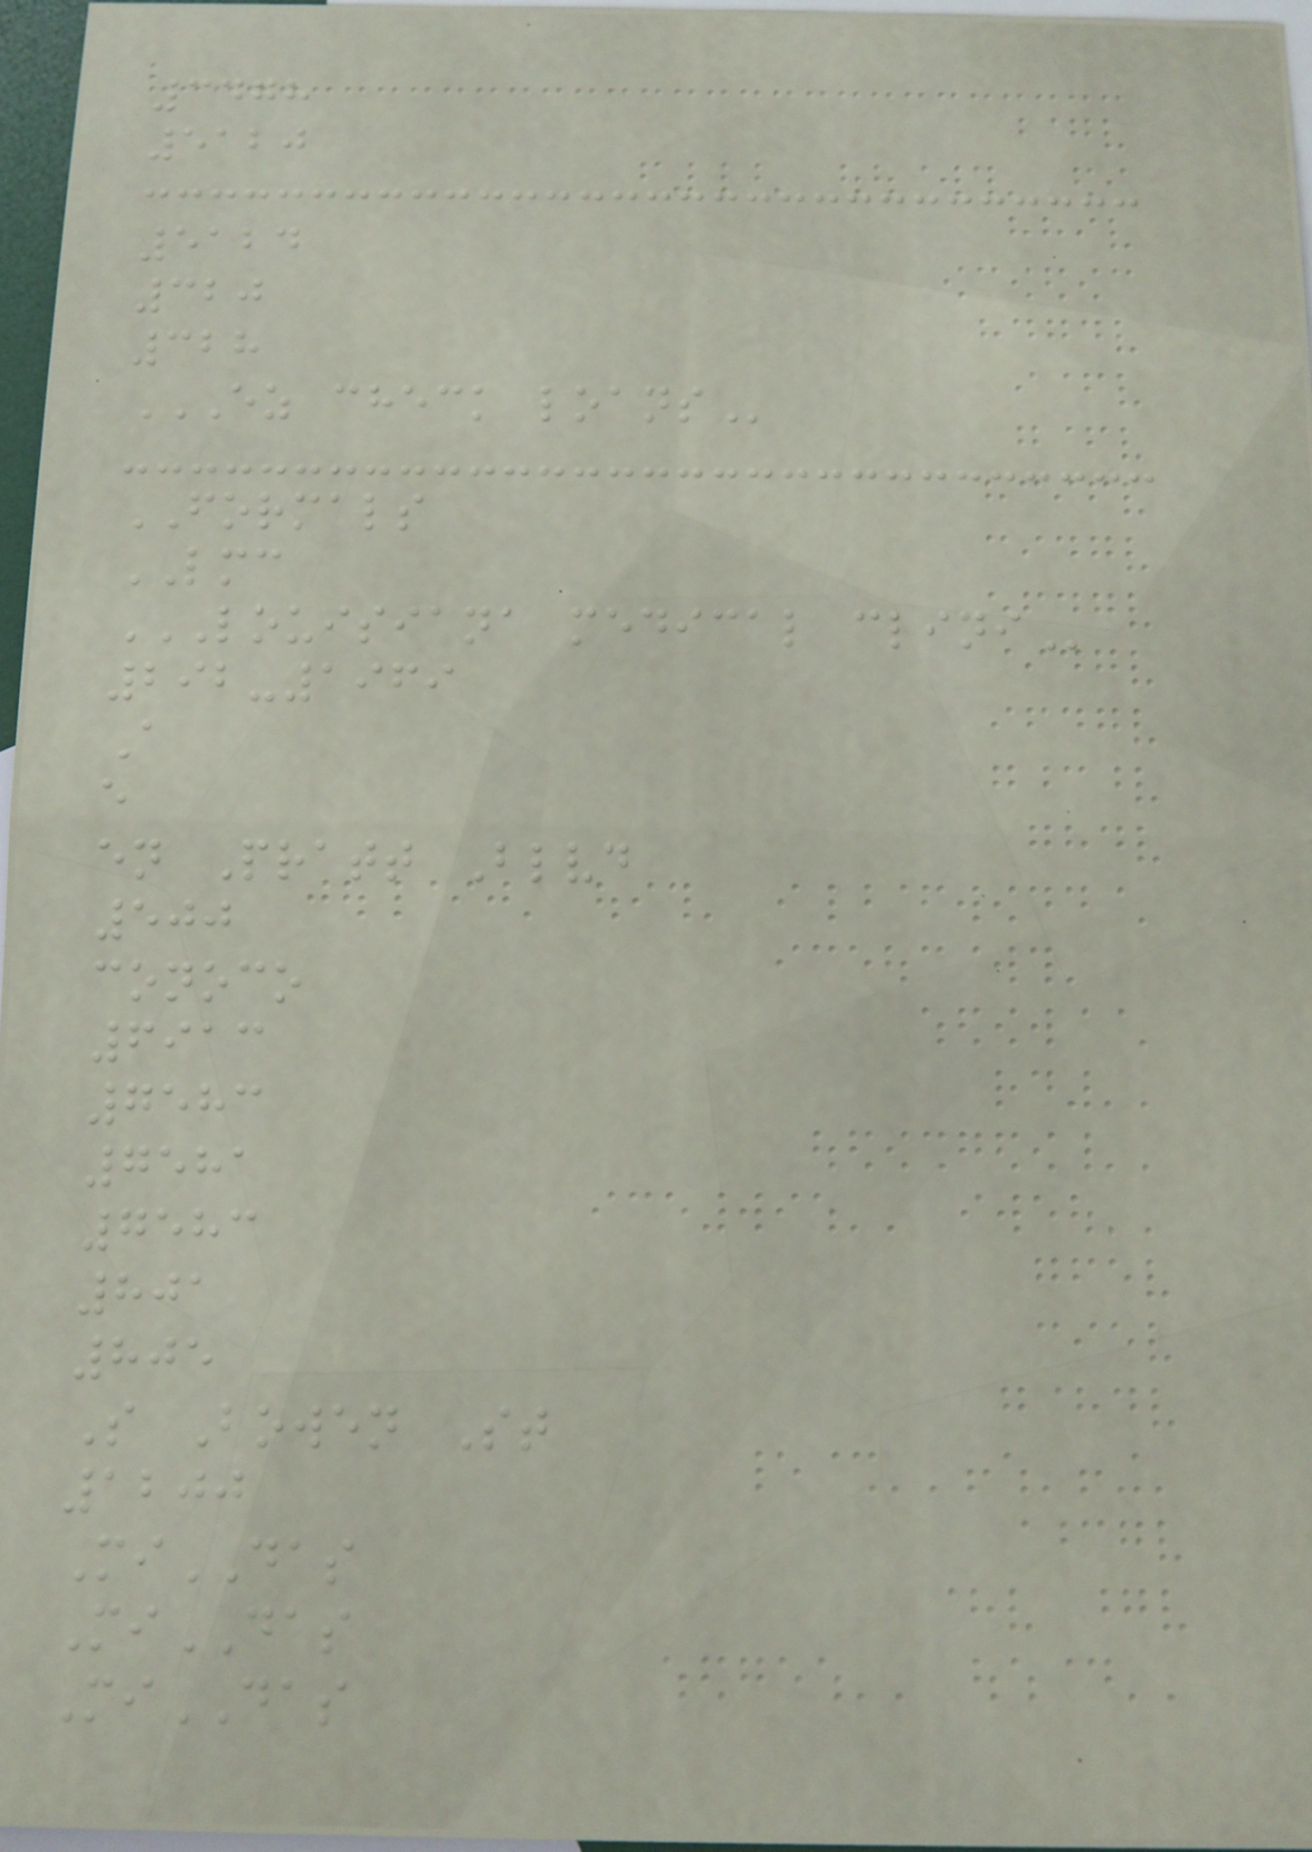3478
5120
5124
320
328
EZ CHECK LOANS
FORMALS
LMC
LOUISIANA MEDICAL CLINI
292-1969
A
e
en Pratt Blvd
500
conoco
6913
7583
7581
7583
801
805
S Bowen St
1200
MiDAS
MiDAS
MiDAS
